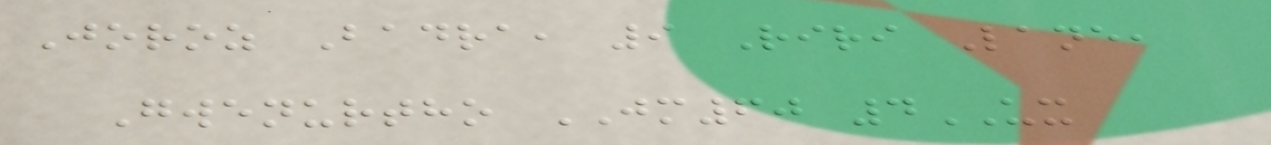Joroz Badra, 9 Riri Lane,
Gwenurtho JM60 4UX
